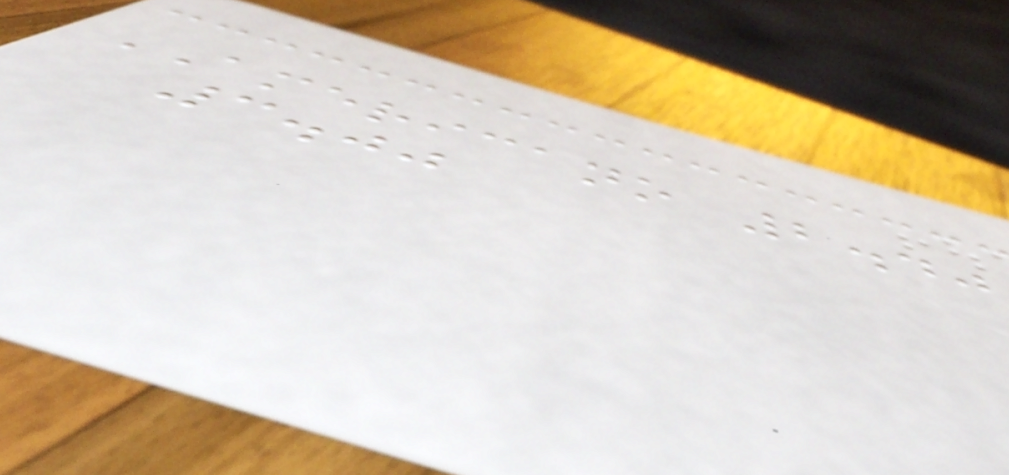AMERICANO 2.40
3.00
